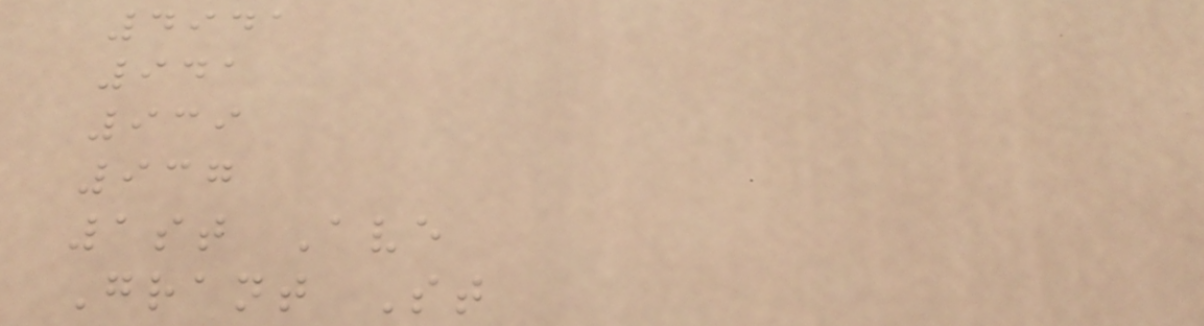4941
941
939
937
1st Ave
Grant St
